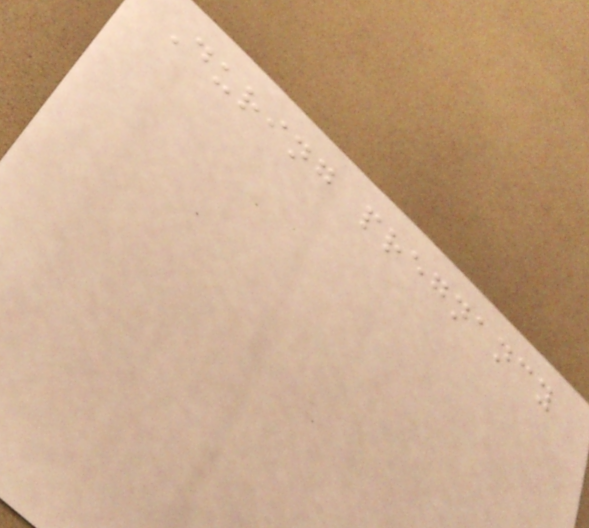During pregnancy
